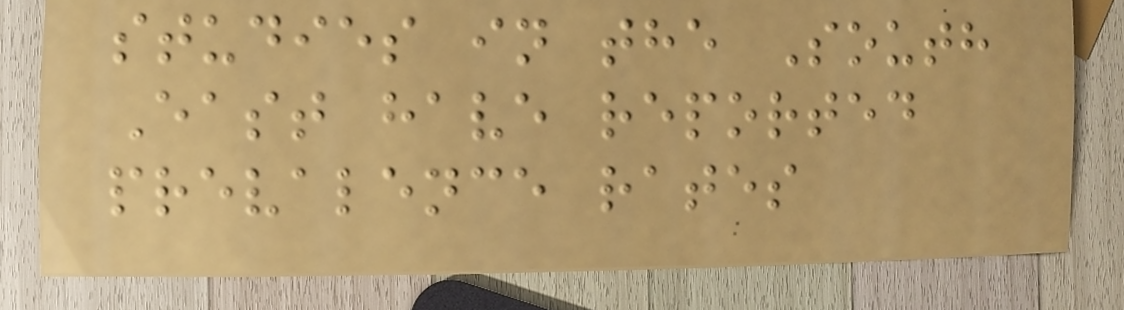studies in the South
East have reported
prevalence rates
